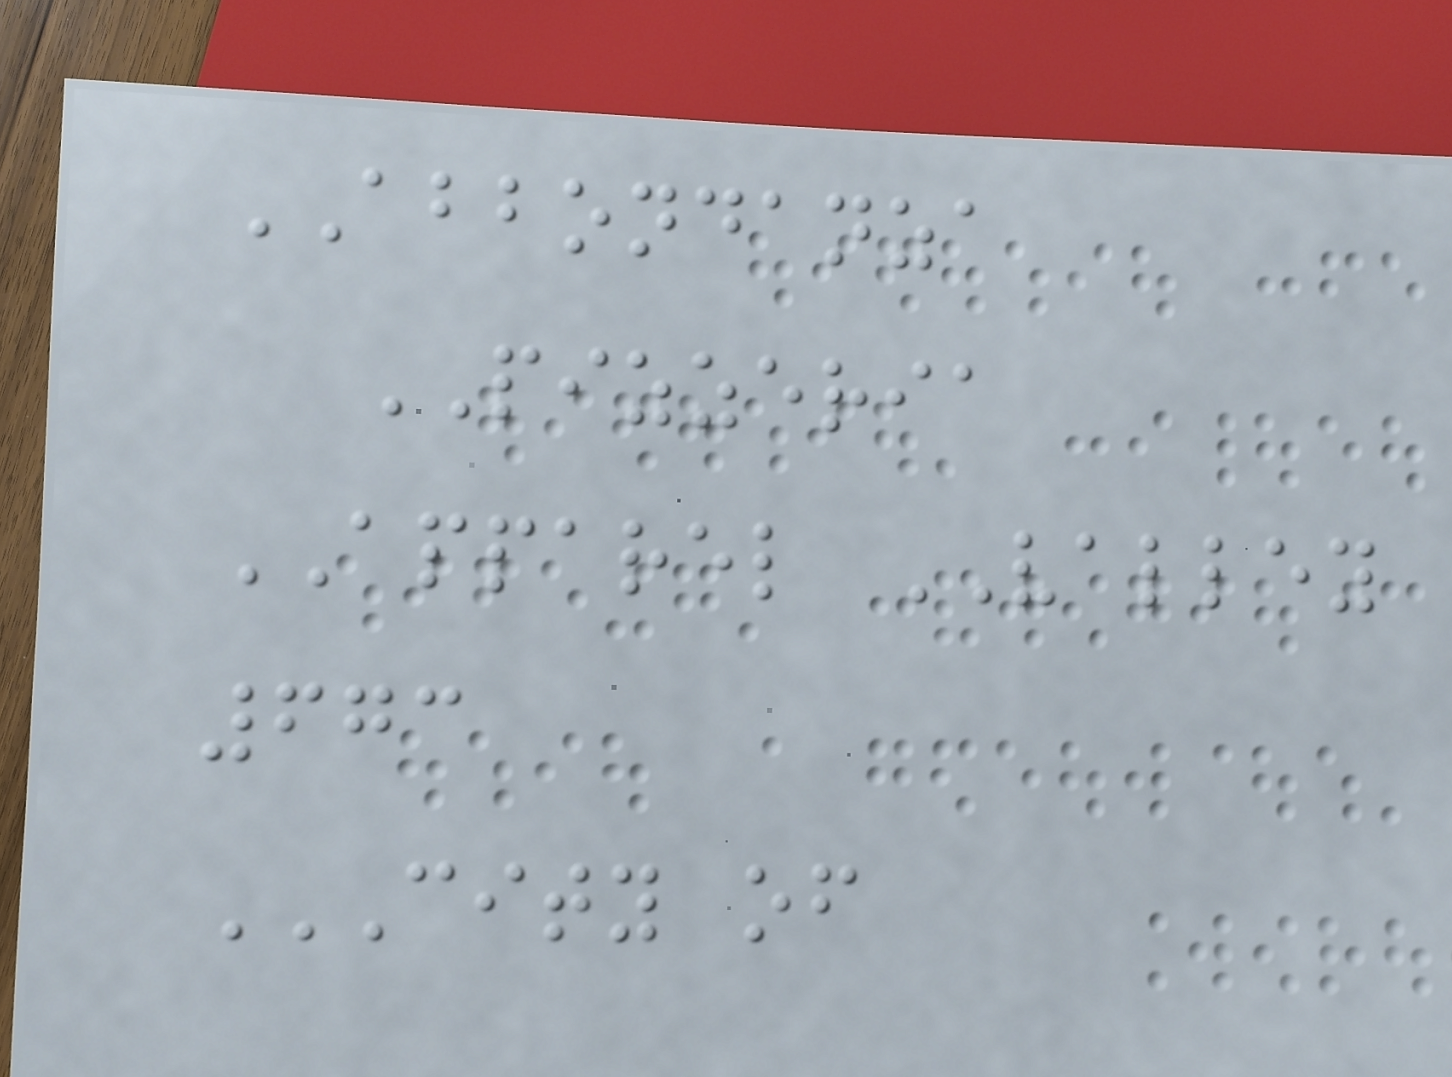ABBONDANZA
PIZZERIA
APPAREL VALLEY
673
CITY OF
